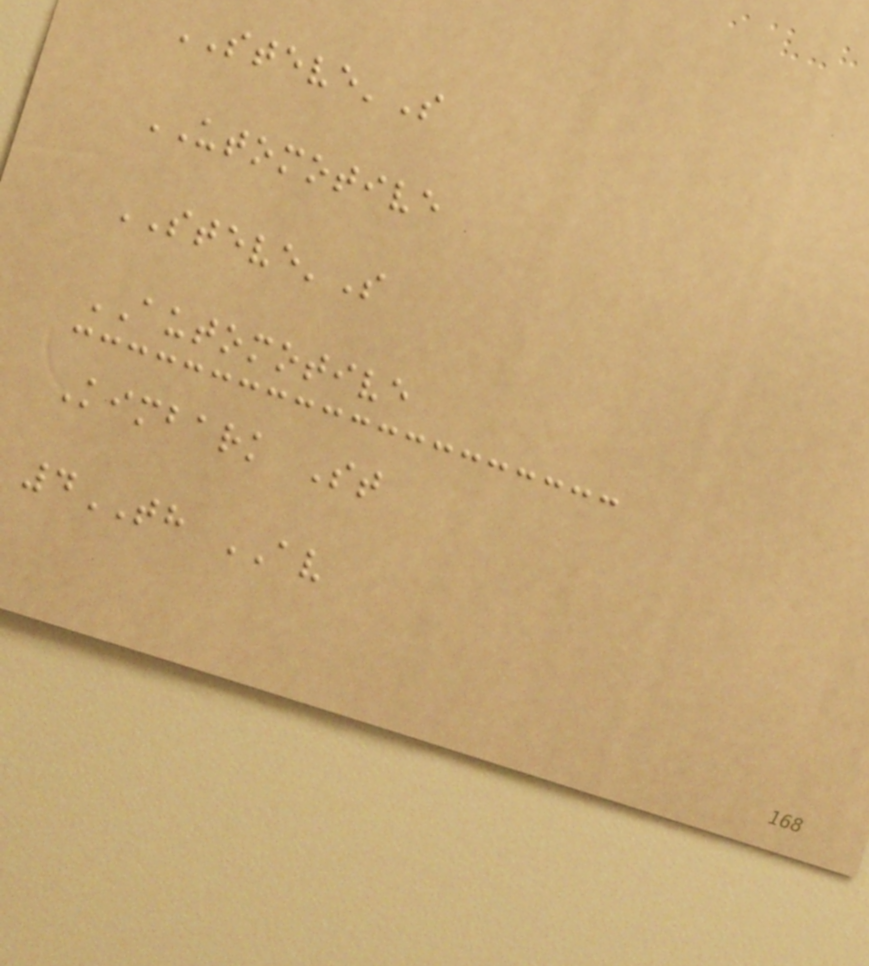STEVE'S
UTOMOTIVE
STEVE'S
AUTOMOTIVE
Kimbark St
4TH AV
